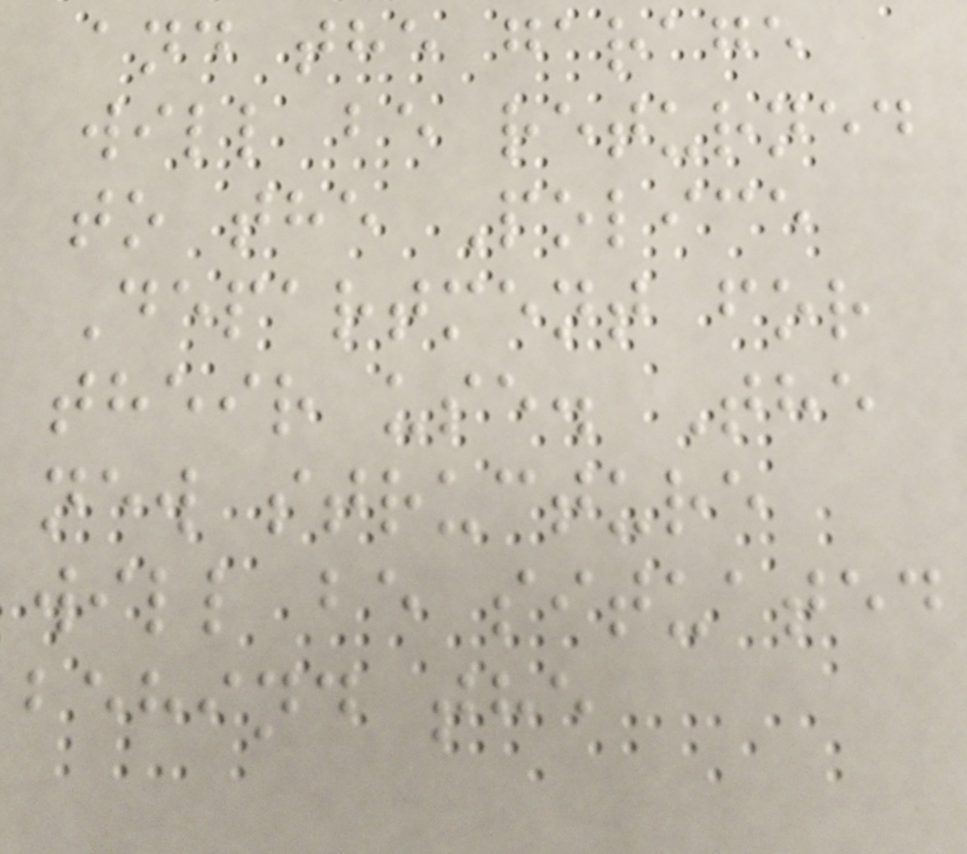and the garage
will be returned
to the Police
Department for
their use. The
new structure
will be situated
behind the
